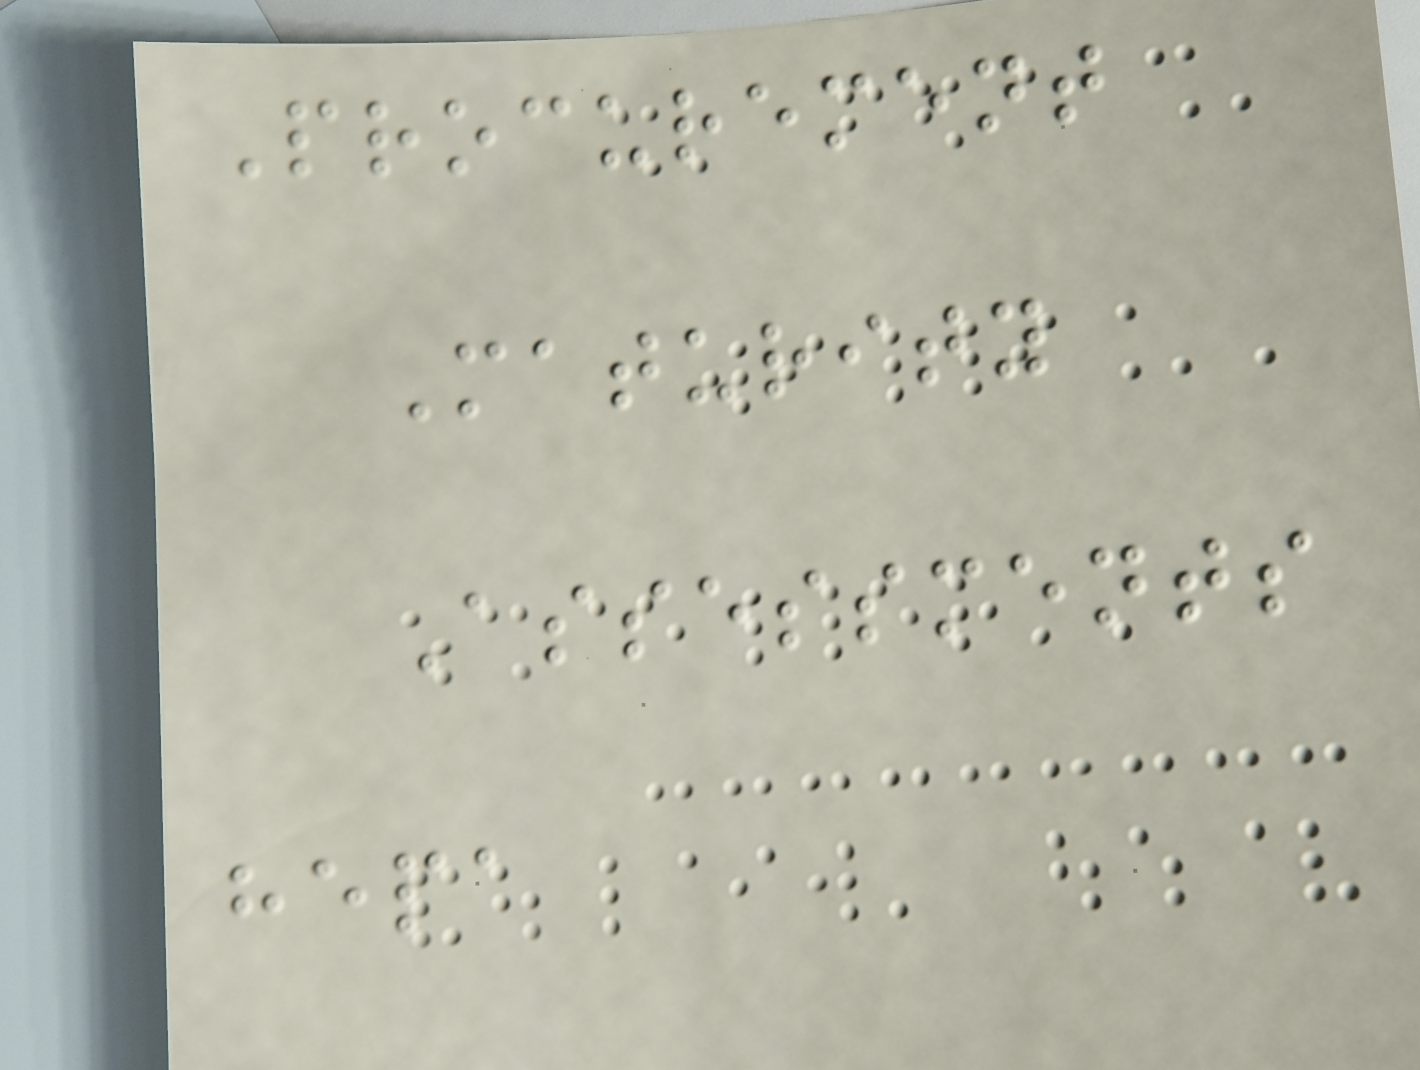Procurement
Maturity
Assessments
hepa
